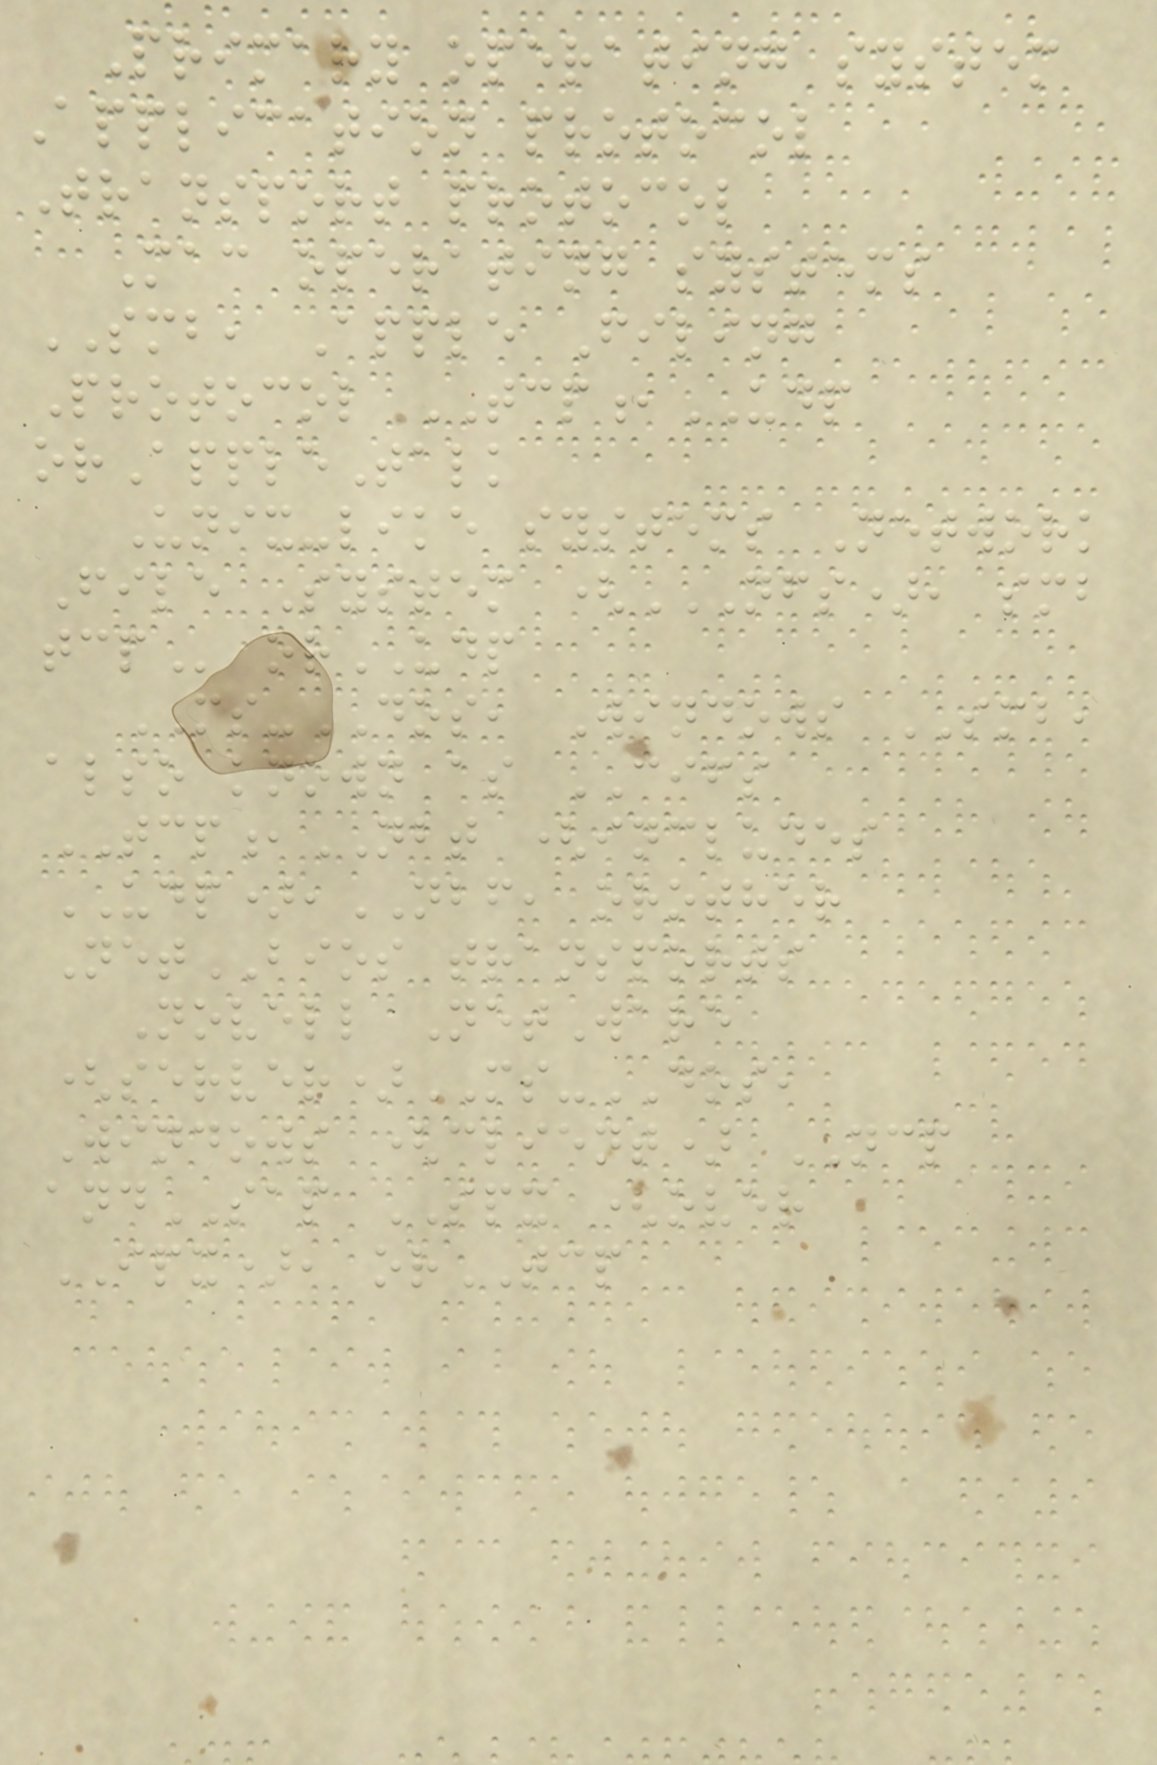Primary operating system
Application protocol
Transport protocol
Mac operating systems
SMB, Apple Filing
Protocol TCP,UDP
orAppleTalk
Unix-like systems Network
File System (NFS), SMB
TCP orUDP
MS-DOS, Windows SMB,
also known as CIFS
TCP,NBT (includes
UDP),NBF, orother
NetBIOS transports
Novell NetWare
(server)MS-DOS,
Windows (client) NCP
andSAP SPX (over
IPX), orTCP
